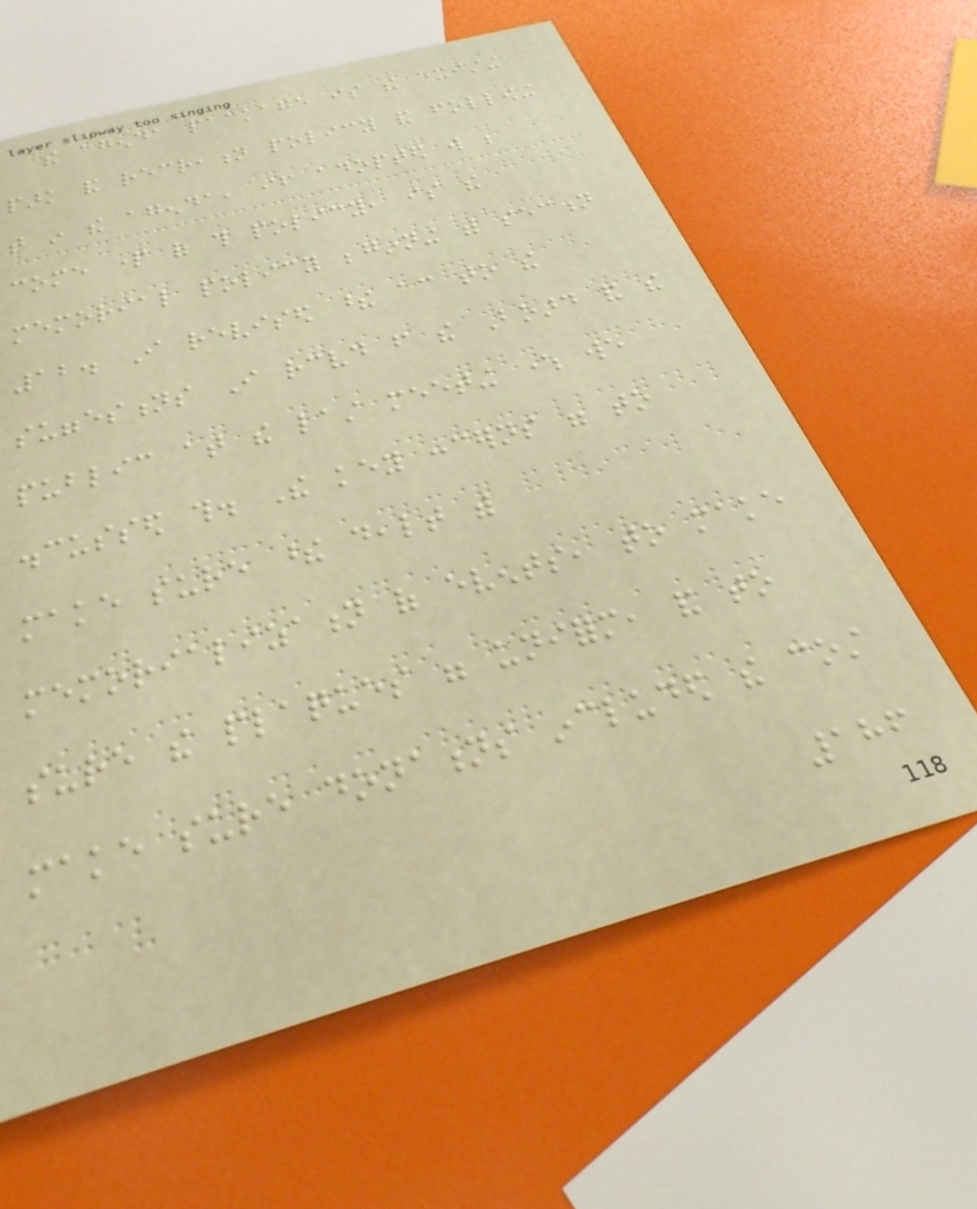the agenda package is the existing
park and recreation policy and following
that in the agenda, if adopted will be
come part of this policy, is the
memorial policy beginning with section
12. I revised these according to the
suggestions I received from the Board and the
public at the last meeting where we
discussed this. The key concerns were to
make sure these dealt with
memorialization of events, to make
sure the plaques were uniform, and to
make sure donations included the cost
186
